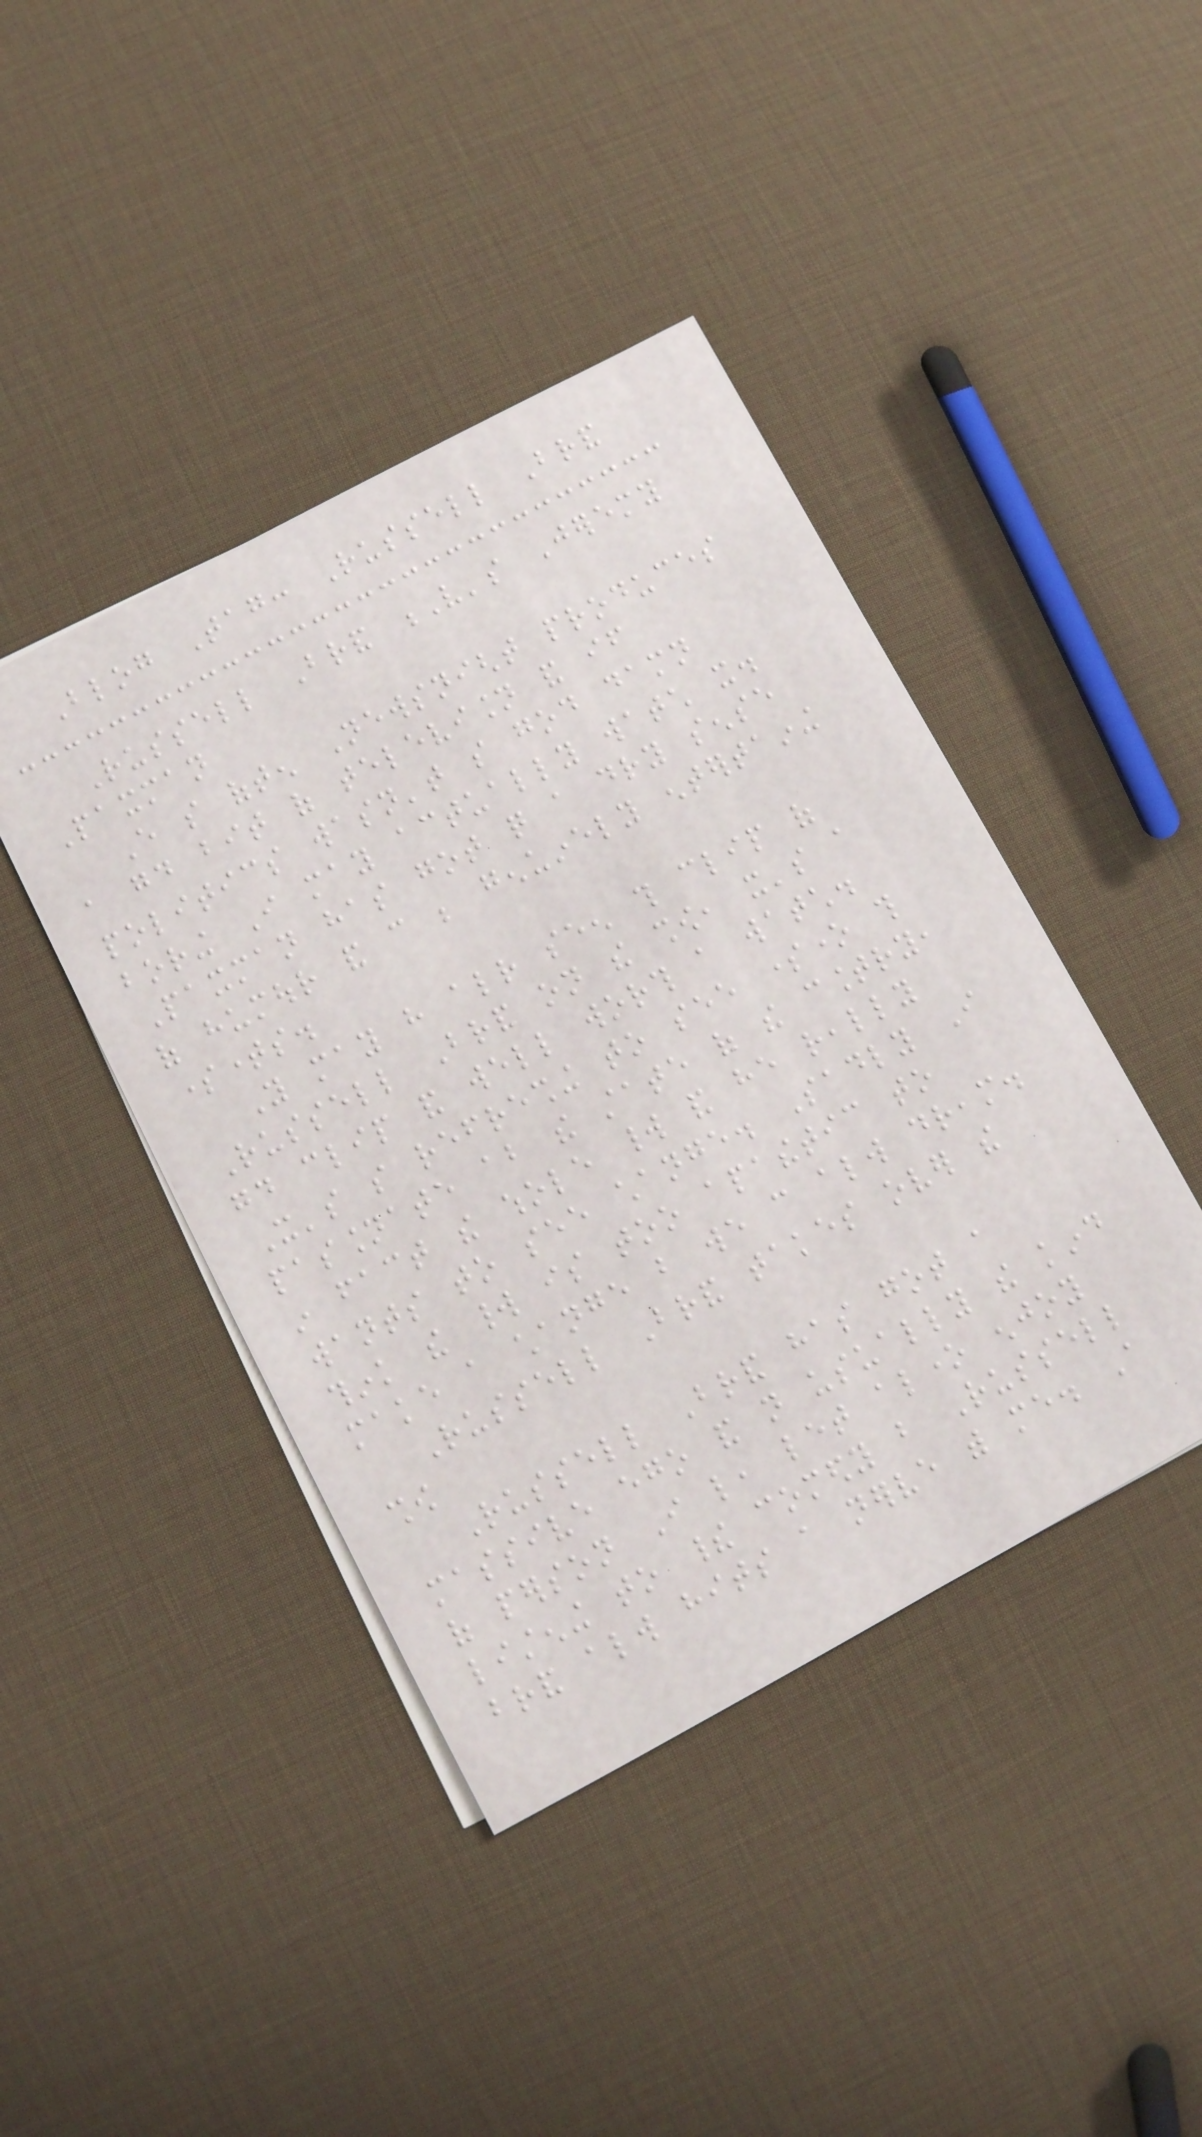Blog Tag: Russell Brand
Russell Brand V's Jeremy
Paxman
Every so often Newsnight produces
a good bit of television and if
politics wasn't so god damn
boring I may actually watch it.
Paxman has got quite a dry sense
of humour and can be genuinely entertaining
sometimes.
You may have already seen this clip of
Russell Brand on the show, it's a
good clip and well worth a watch.
It's so refreshing to see someone this
passionate about the state of the country,
in fact the whole world and he really
wants to see change. Sadly I
think the world is too apathetic to
make a change but we can always dream.
Russell Brand takes over the
show
Russell Brand has got a
massive ego and not usually the kind
of person I like, let alone enjoy
listening to their comedy but Russell
brand always hits a nerve with me. A
